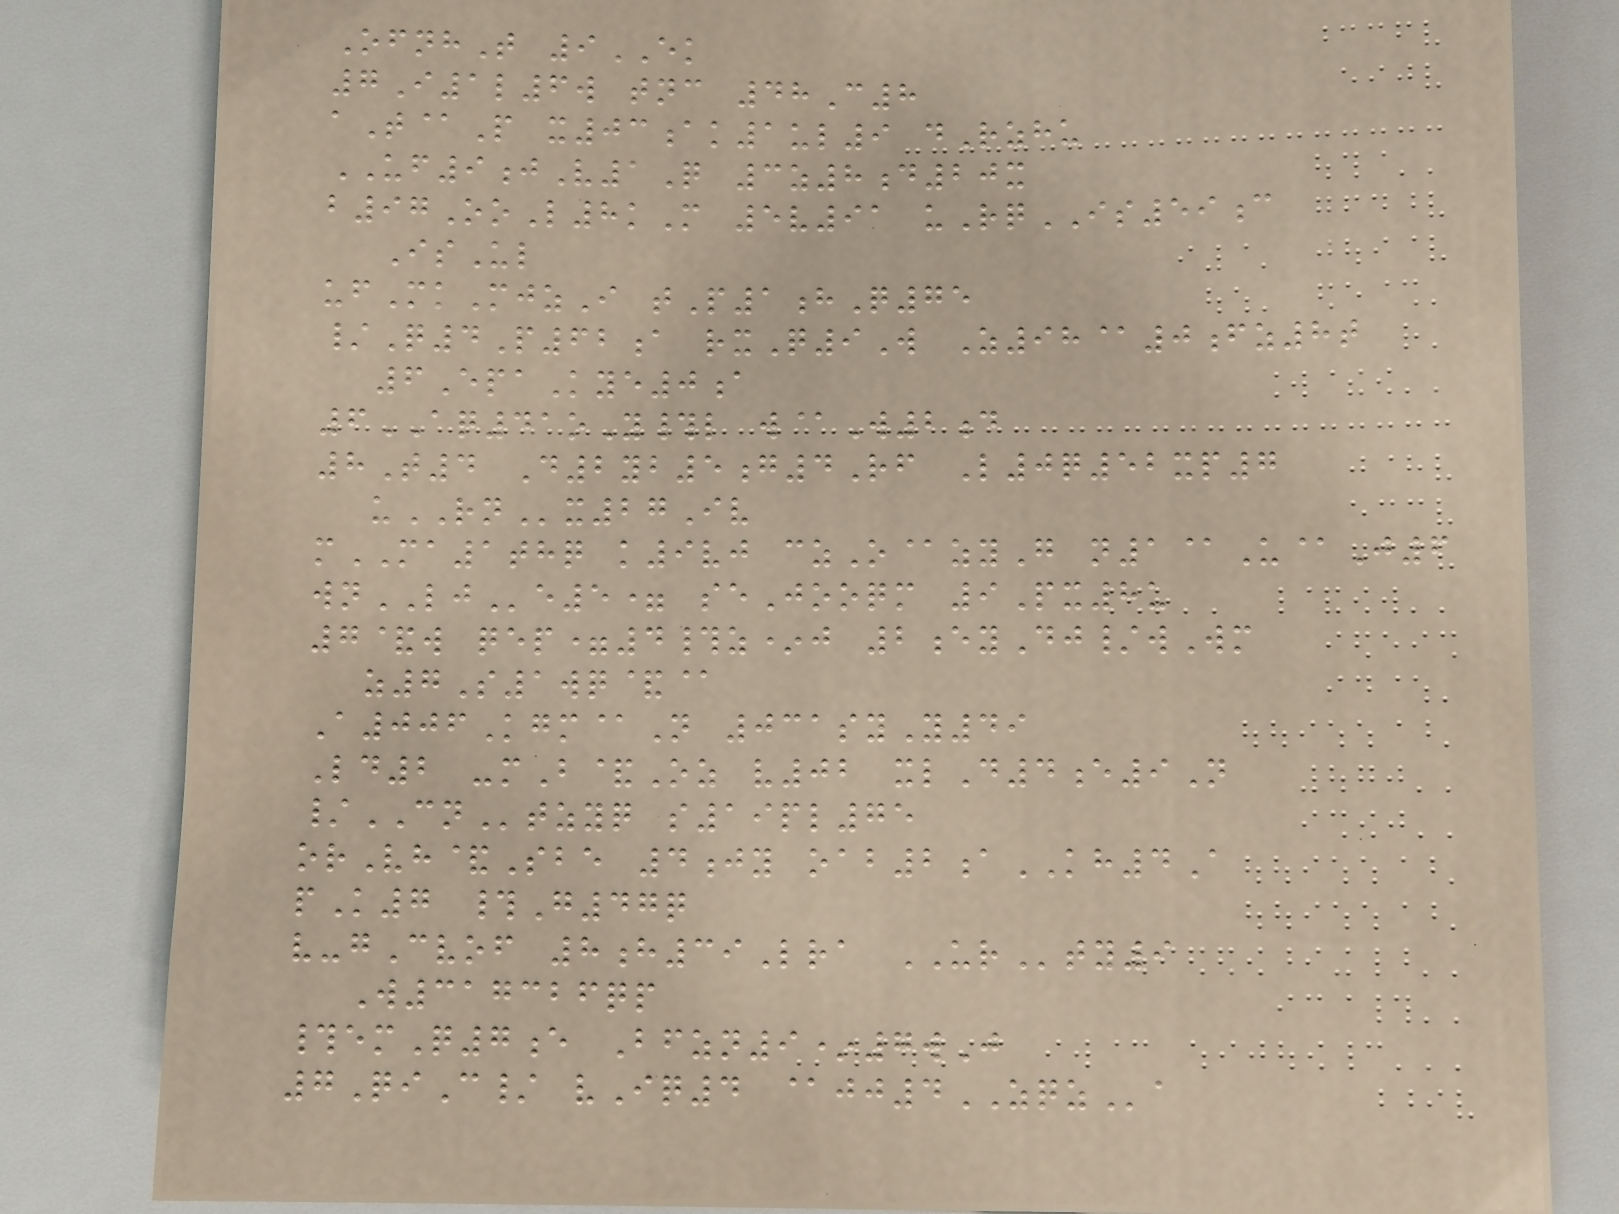OfnhT 9EK
7I1l6w tnc 48C8
aT@P x03ak1ul9 dRzhu
UF9jV1Q 3z8d20x
b97OoL8kM 5v91 uRqIS59c
IsUl
ufMkMjzI tP1hQ75
/Q4P62a rxQ9W Z98@0fz8t
6EpaKye0a
6AQ41oY#l w@W2d
8T4 D2yb5g4Rf L0q52xp7
uRNx27Iv
mMA1thq k9vj czO@zyG n1@U@J6
wnLJe5= seJooqm 9Px8u
7&w qep=4#z*j 2eyDj/wWm
z7S1wq&@
A006Kgm@N 031syY49
Ld2 -mB&Oz v02 xlD4e9N
/CNtzyq s19pl75
orVh&Sbe 4jy oab2aKH4A
pK7 #G47q
v-gCvof 8h39Lra URty9
W317326qp
#emQ7e Bfzn9*7wJ
7QiC/ vIq4 @jj4ZQZa
